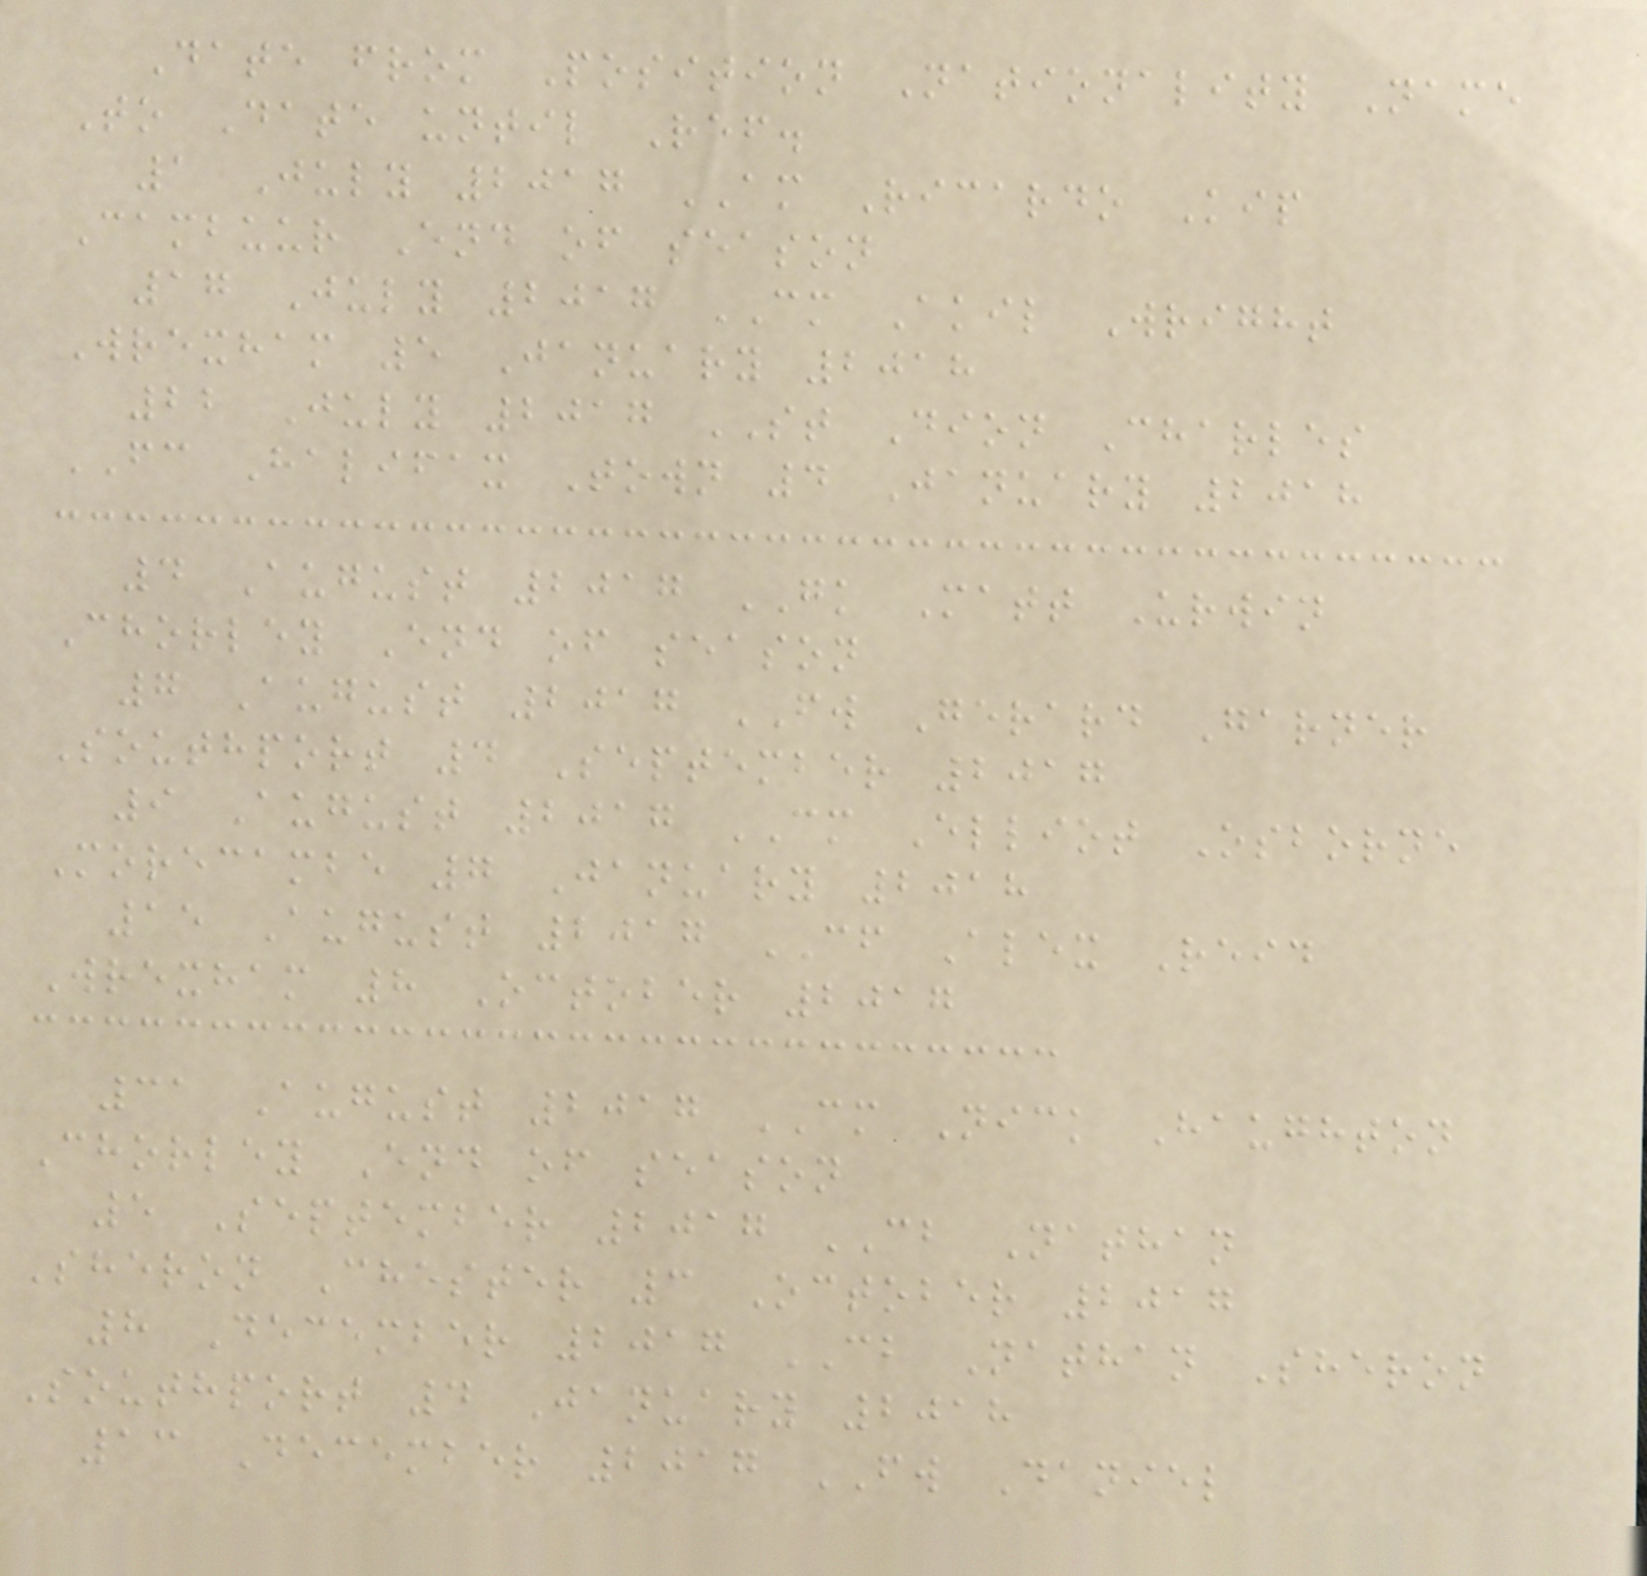Date from Position Nationality Name
To Date until Ref.
1 July 2017 AM Ricardo Kip
Cambuur End of season
17 July 2017 CM Akil Wright
Wrexham 5 January 2018
22 July 2017 ST Dion Charles
FC Halifax Town 4 January 2018
4 August 2017 GK Matt Urwin
Chorley End of season
7 August 2017 FW Gerard Garner
Southport 4 September 2017
9 August 2017 CM Elliot Osborne
Morecambe 7 January 2018
15 August 2017 CF Alex Reid
Wrexham 8 October 2017
31 August 2017 CM Nick Haughton
Chorley End of season
5 September 2017 CB Nathan
Sheron Chester 3 October 2017
8 December 2017 CB Nathan Sheron
Southport 4 January 2018
13 December 2017 FW Daniel
